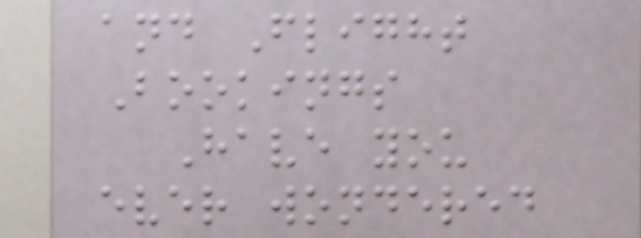and Flight
Bookings
Have you
ever wondered
